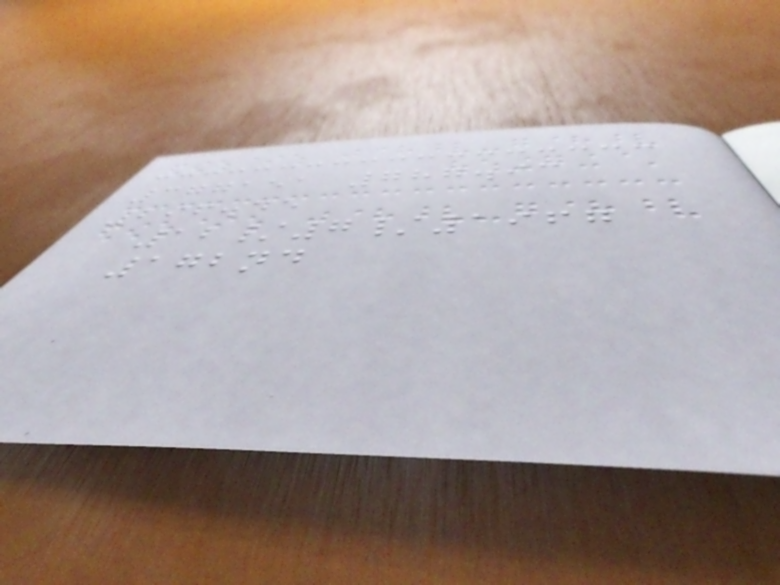377151 787.93
296.45
12/7/1967
172nd
